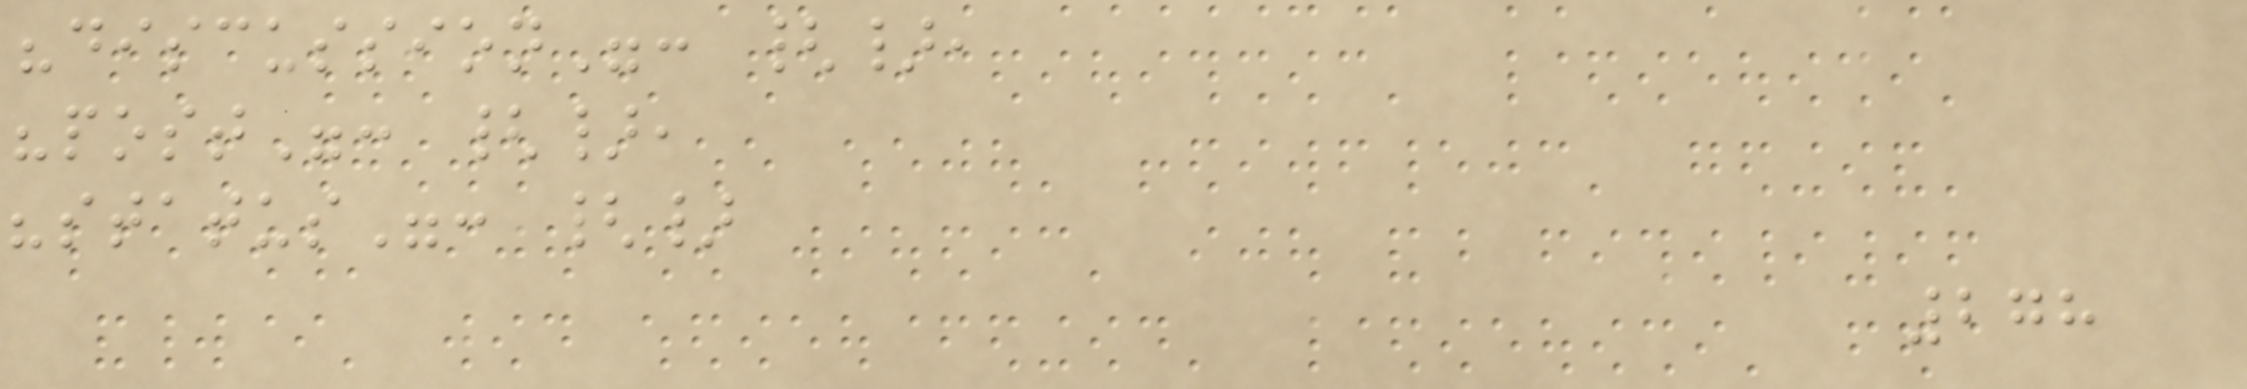"discussion": {},
"post": {},
"status": {}
278
